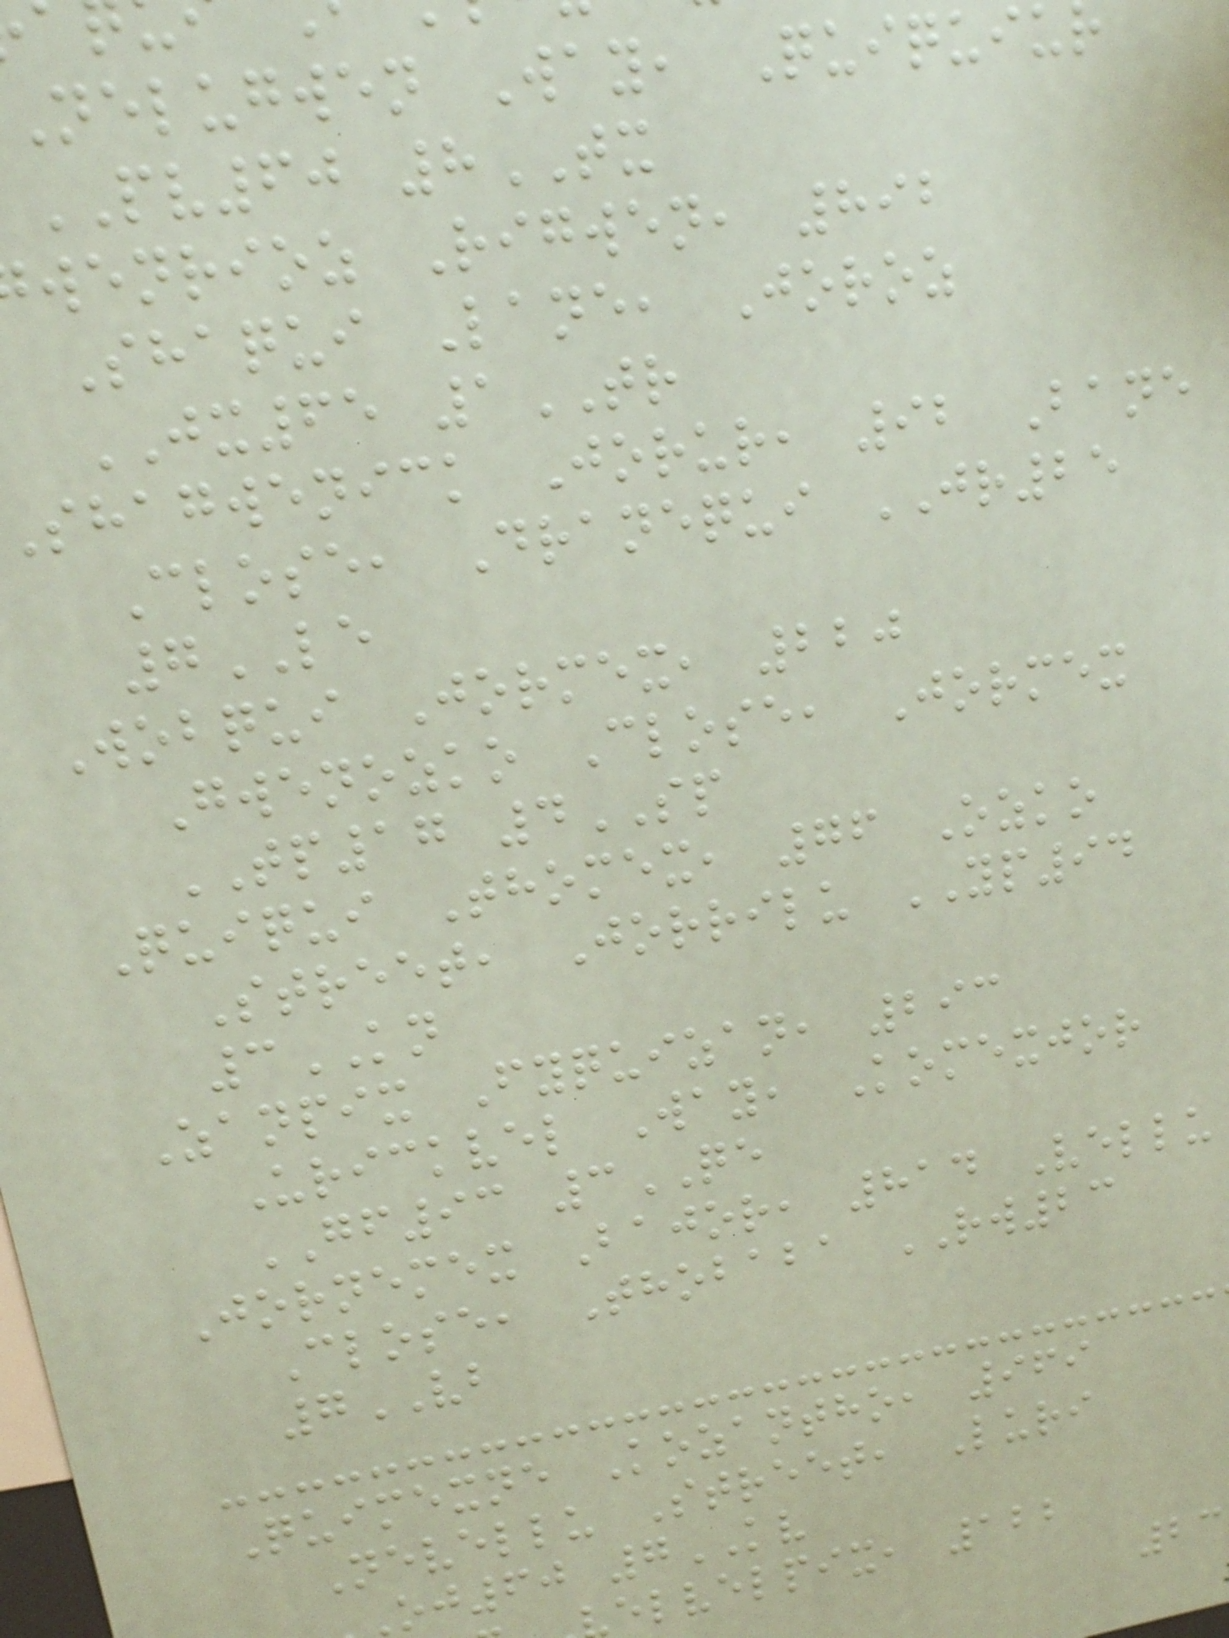Nelugwen Way, Quiquiu
PV60 8TX
wenrioz Rigwen, 892
Shaqui Lane, Joroz
JX65 1TR
shagwenick Jorur, 92 Bane
Close, Dranequi JR25
7LE
Wobqui Jormex, 220
Gwenozko Close, Jormex
TP17 4SP
Quiqui Thomex, 76 Ozko
Street, Jorrilu YP94
3KN
Zanpix Fyquizan, 293
Urickvel Way, Komexjor
GF93 3QE
Jornemex Bajor, 814 Vellu
Close, Thobaba RW23
7VB
Quimexne Kozantho, 969
Nevellu Street, Luri
oj60 7KV
elvelpix, 122
